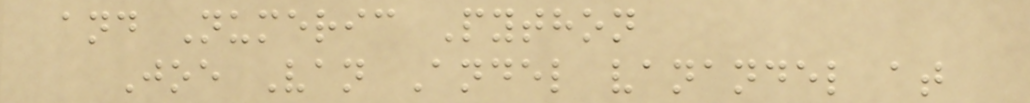and Numeric Python
Joe Van Andel vanandel at
